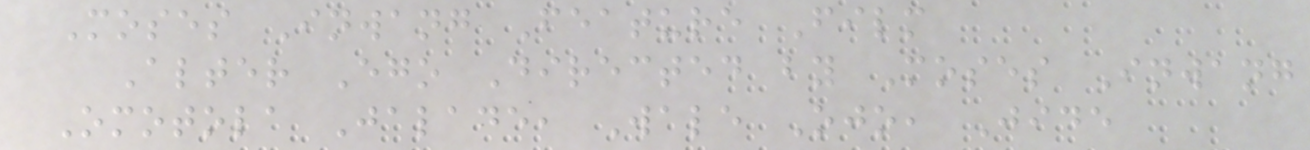Moses Inwang Feature Film
Alter Ego Directed by Moses Inwang
Omotola Jalade, Wale Ojo, Jide
